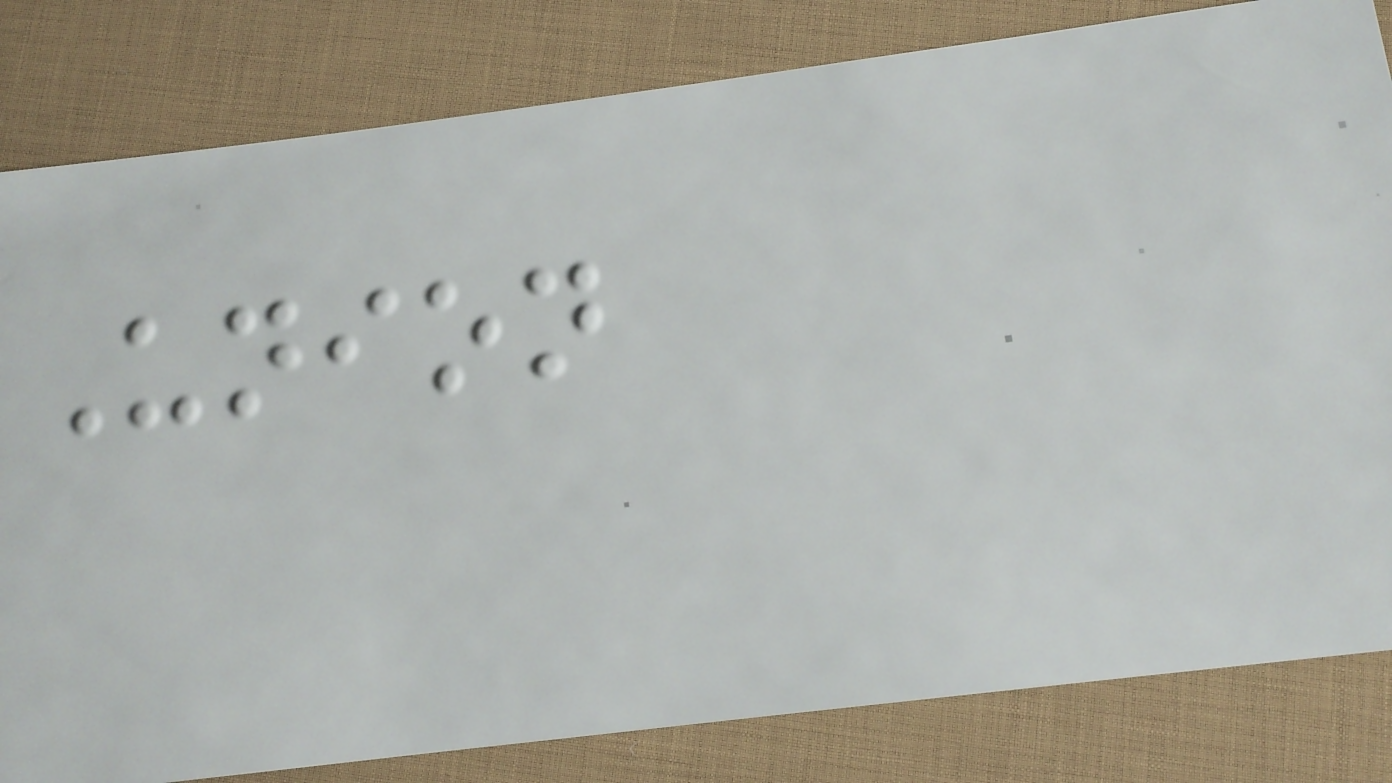Union
